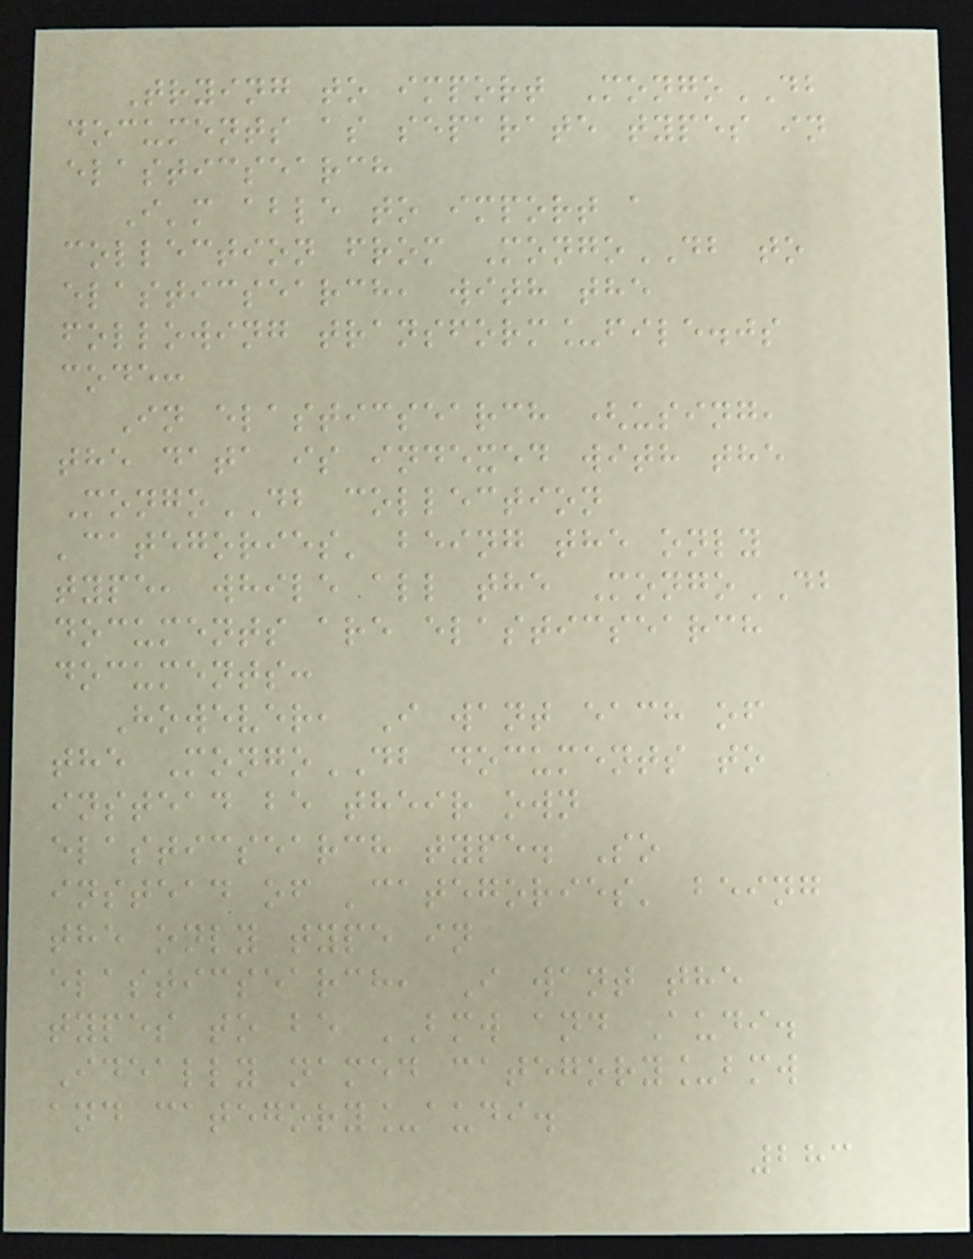Trying to import MongoDB
documents as separate types in
elasticsearch
I'm able to import a
collection from MongoDB to
elasticsearch, with the
following transform_file.js
code:
In elasticsearch (using,
the data is indexed with the
MongoDB collection
'categories' being the only
type, while all the MongoDB
documents are elasticsearch
documents:
However, I want each of
the MongoDB documents to
instead be their own
elasticsearch type. So
instead of 'categories' being
the only type in
elasticsearch, I want the
types to be BMW and Audi.
Ideally named category_bmw
and category_audi.
283
